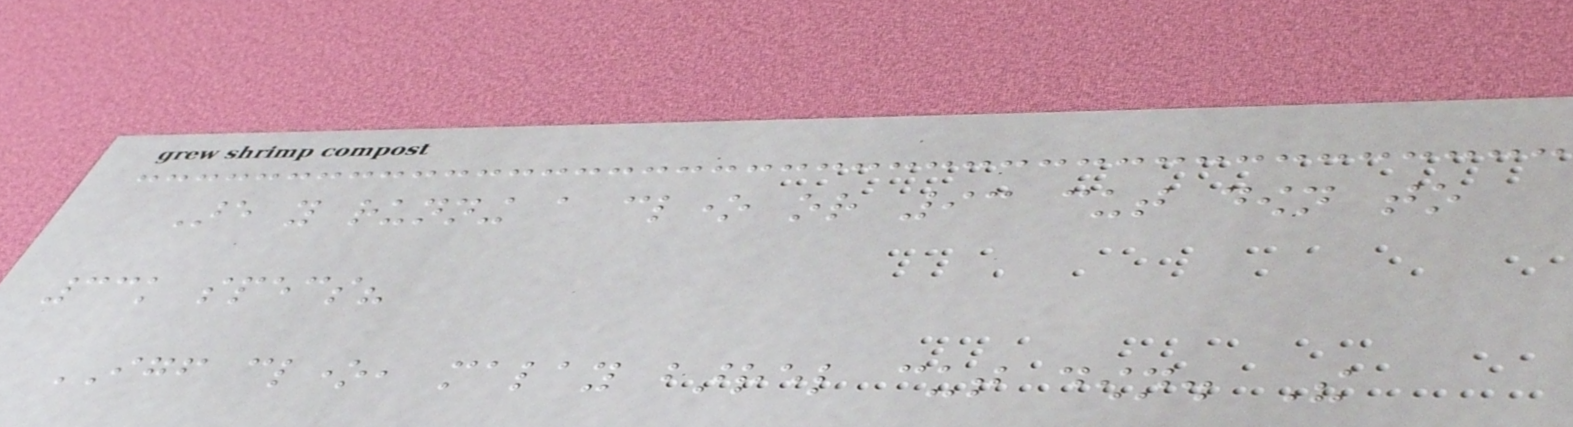Are you running a clone or 93 cut down to
33k specs?
IGF clone, malay barrel cut down. The
